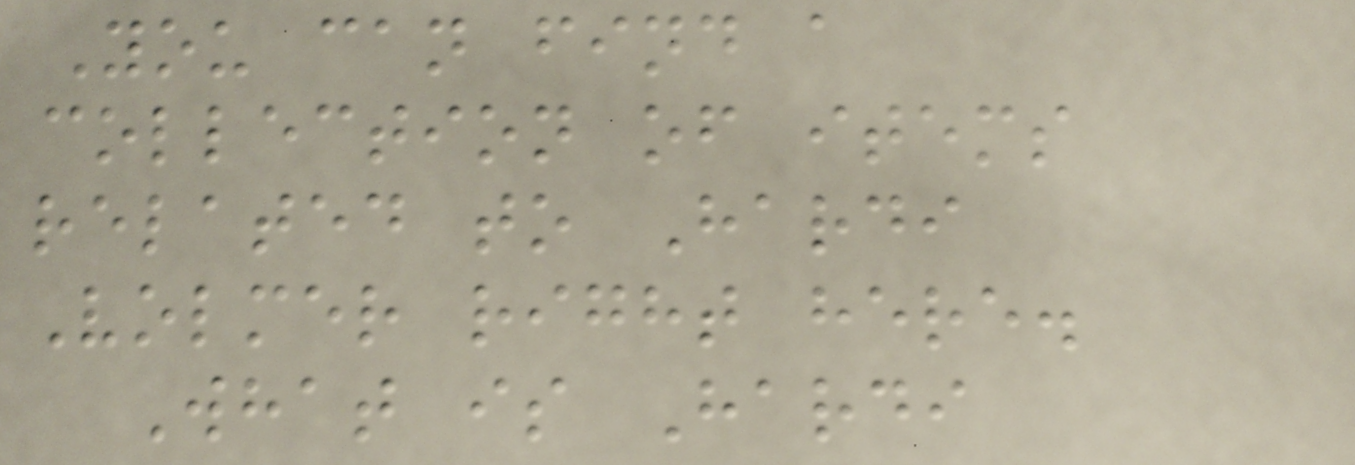You can find a
collection of items
related to Hardi
Volmer right here.
What is Hardi
